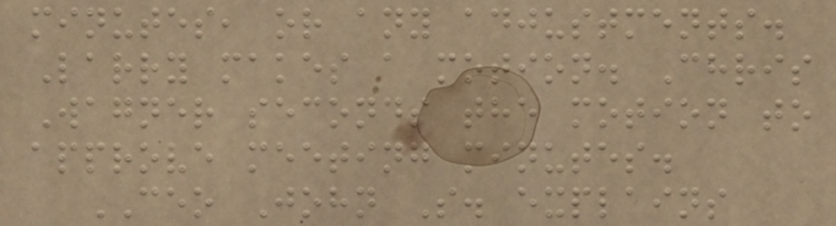minutes, or any adjustments.
Larry makes a motion. Chris
Wagner seconds the motion to
approve meeting minutes.
CEO John S. explains
